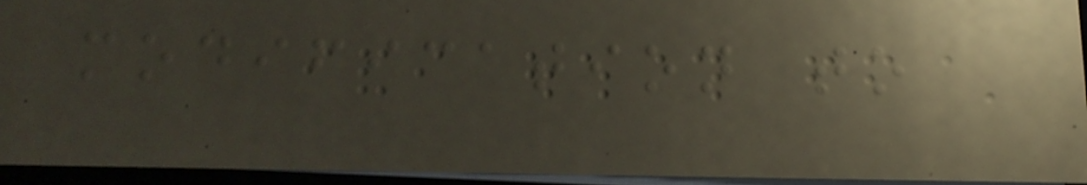modification to
